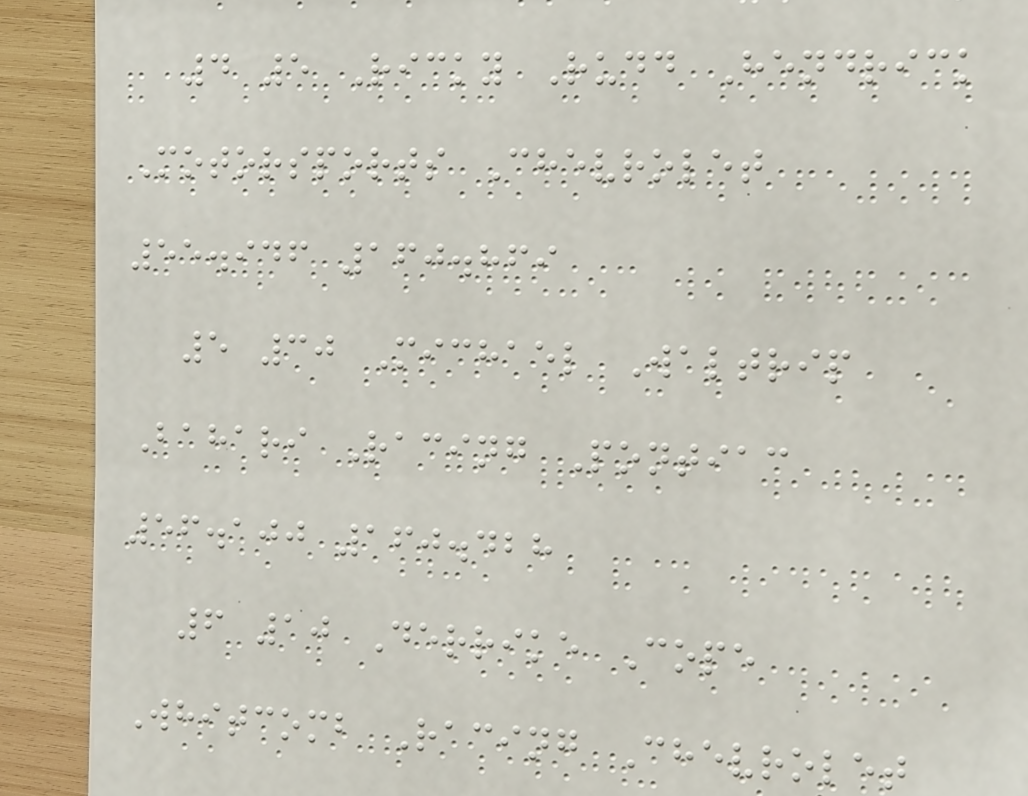4 5 Ricky Rudd Hendrick
Motorsports Chevrolet
55.946 160.869
5 30 Michael Waltrip
Bahari Racing Pontiac
56.100 160.428
6 10 Derrike Cope
Whitcomb Racing Chevrolet
